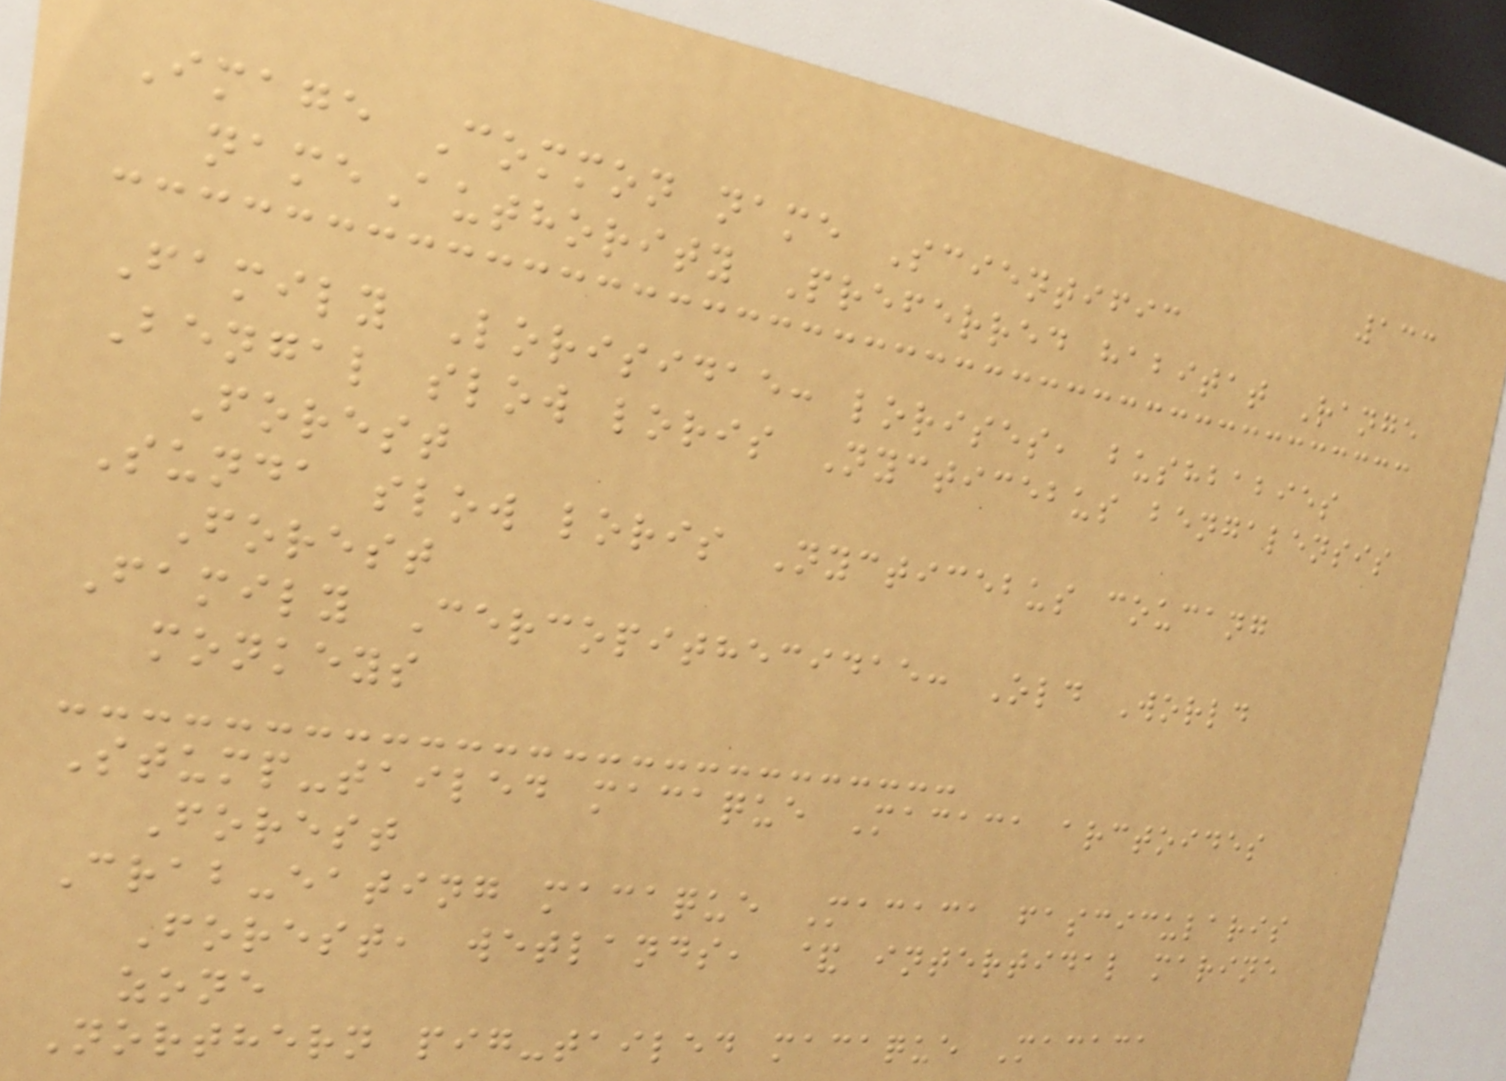133
Image Common name Scientific
nameAuthority Preferred habitat Range
Family Lorisidae: lorises, bushbabies
Bengal slow loris Nycticebus bengalensis
Forest
Sunda slow loris Nycticebus coucang
Forest
Family Cercopithecidae: Old World
monkeys
Stump-tailed macaque Macaca arctoides
Forest
Crab-eating macaque Macaca fascicularis
Forest, wetlands, & intertidal marine
zone
Northern pig-tailed macaque Macaca
